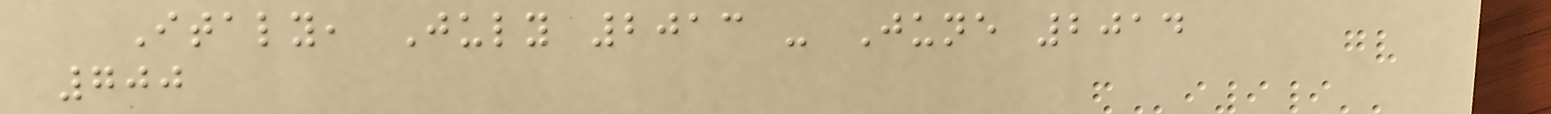Italy, July 2013 - June 2014
700
